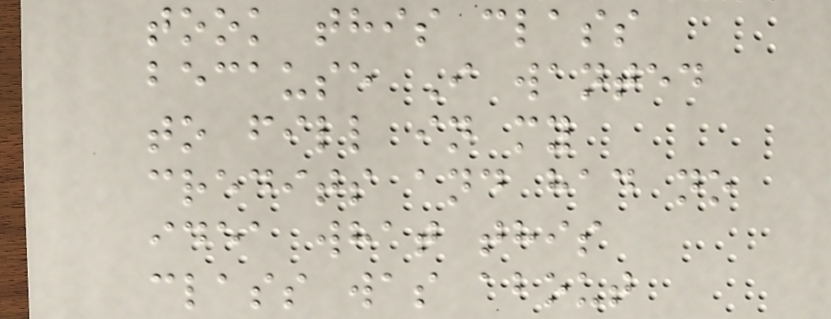took this class
because I wanted
to fill in my
credits and had no
idea what this
class was about
